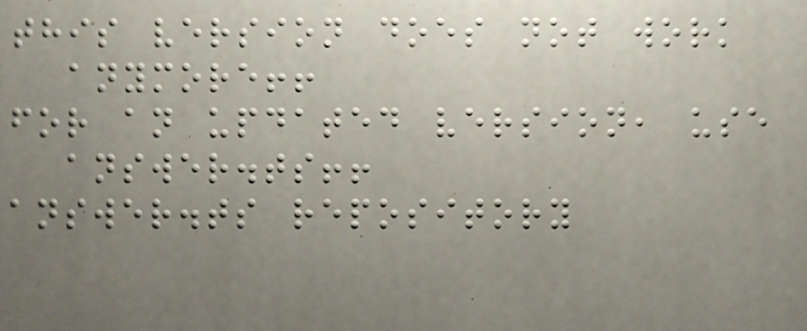this version does not work
anymore!!
for an updated version, use
answer.ts!!
answer.ts repository
